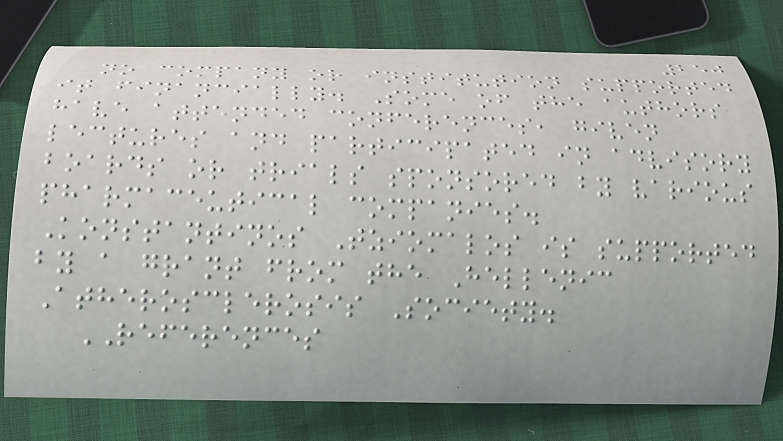250
no company or institution supported
it financially. Some of the authors
have attended conferences, given
lectures and participated in advisory
boards or trials sponsored by various
pharmaceutical companies.
Konstantinos Tziomalos is supported
by a grant from the Hellenic
Atherosclerosis Society.
REFERENCES
